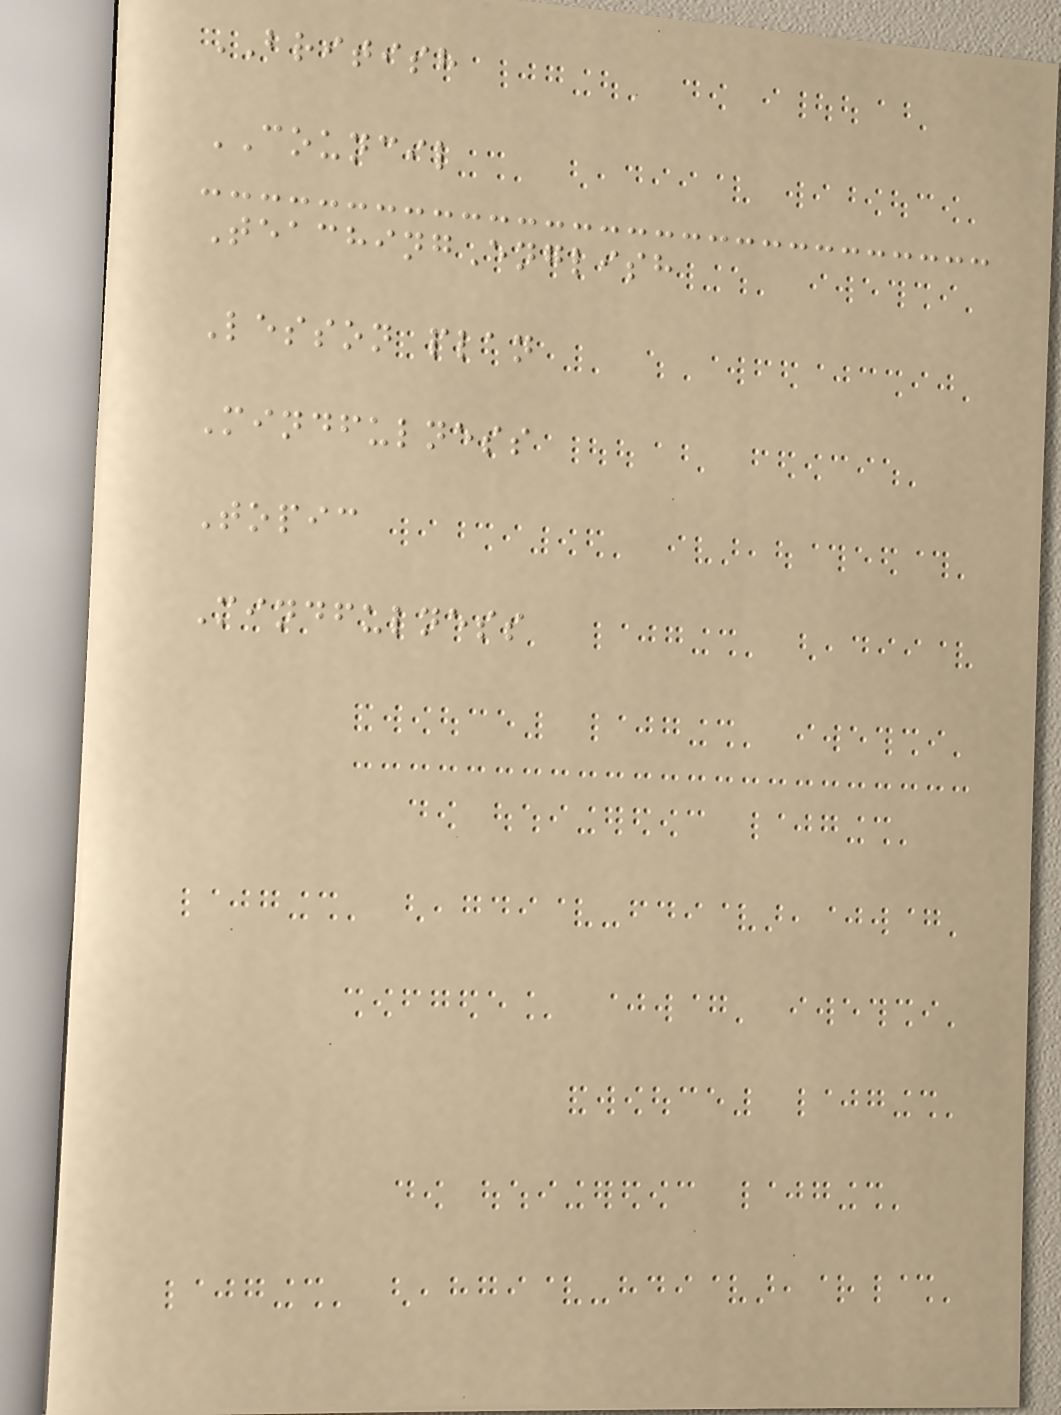BRITISH
COUNCIL
TeachingEnglish
Lesson plan
Mindfulness
Topic
Mindfulness
